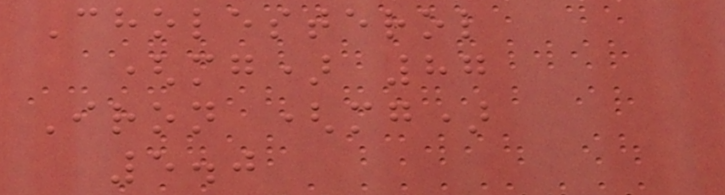Cholesterol
(mg) 87
Iron (mg)
5.0
